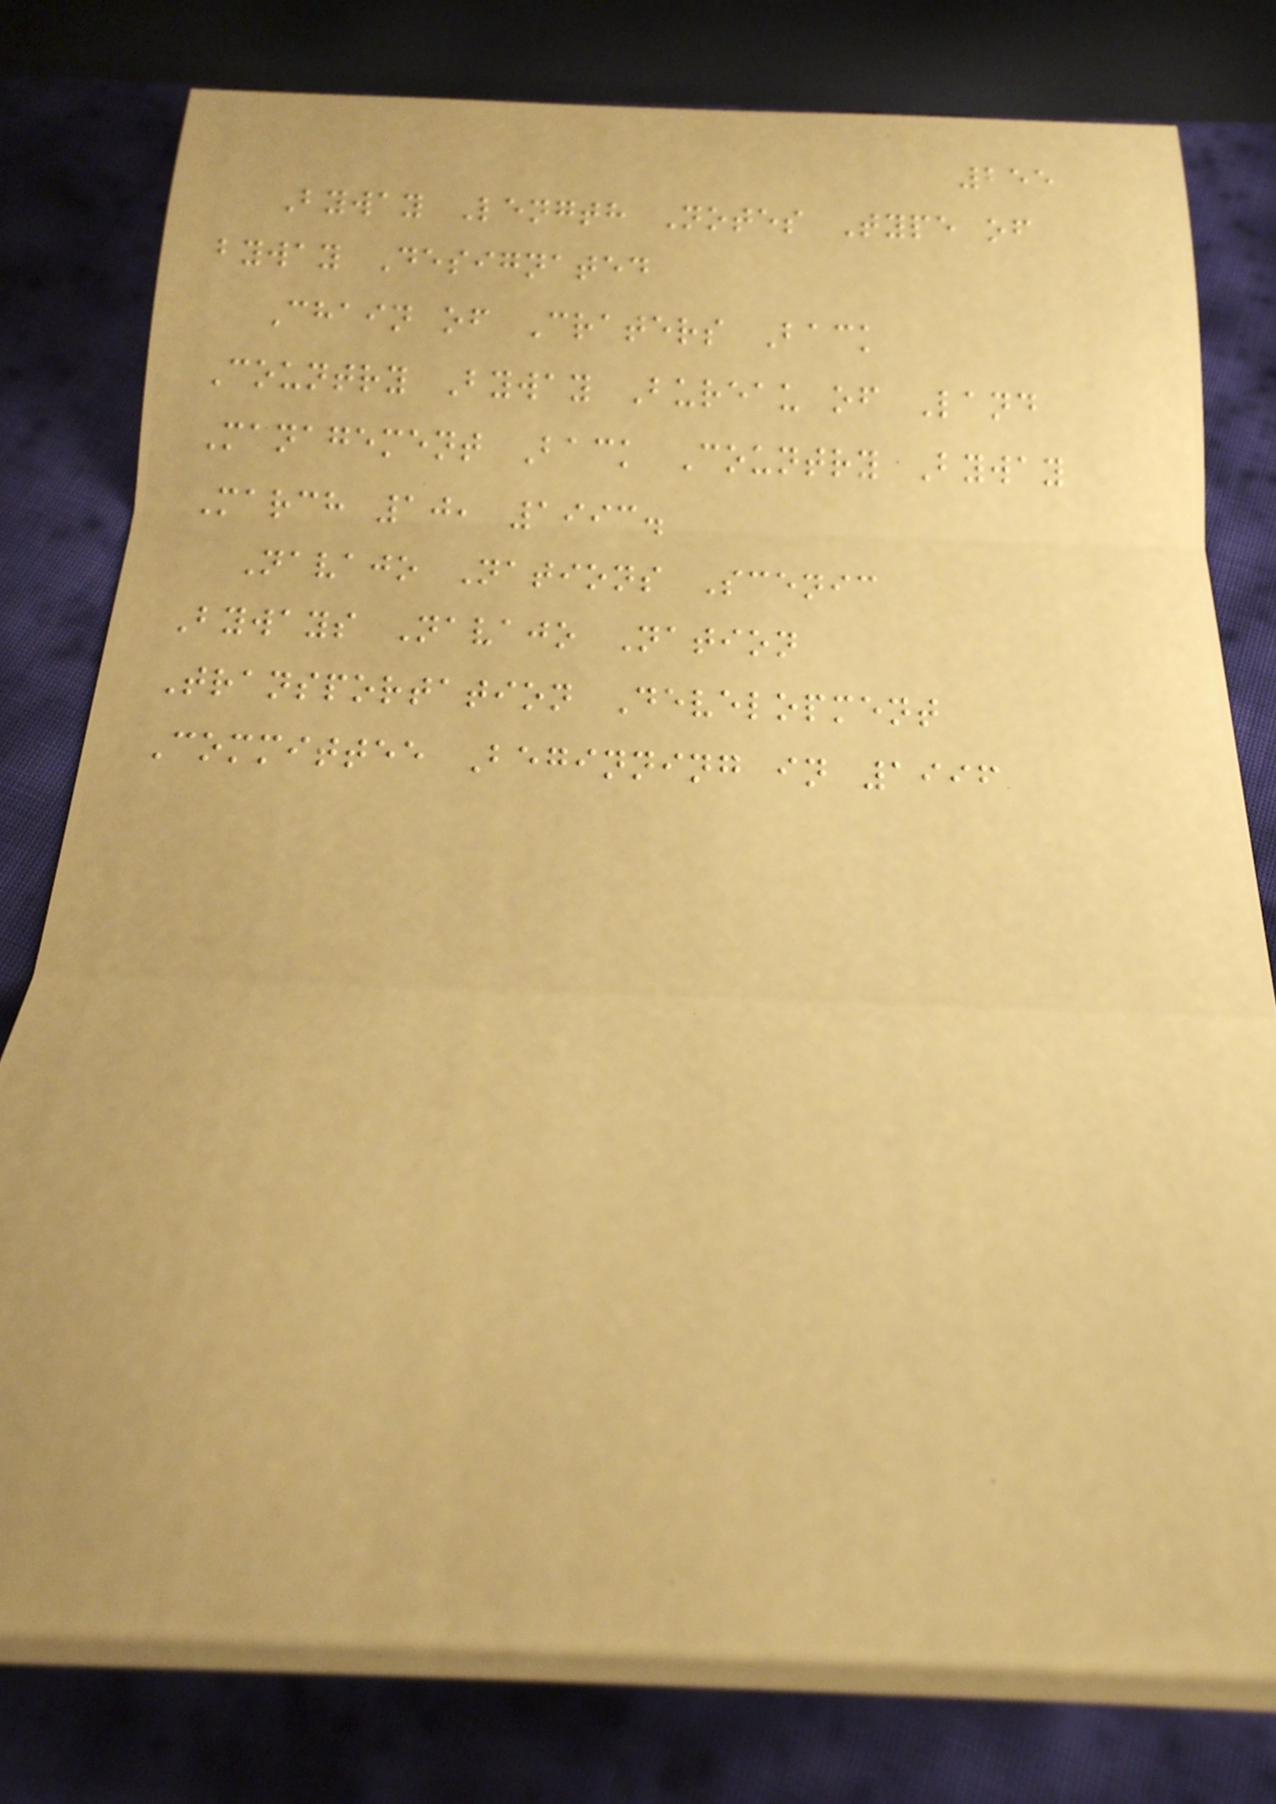255
Byway Length Notes Type of
byway Designated
Chain of Craters Back
Country Byway Bureau of Land
Management Back Country Byway
March 10, 1993.
Navajo Nations Scenic
Byways Navajo Nation
Transportation Development
Committee Beginning in 1996
